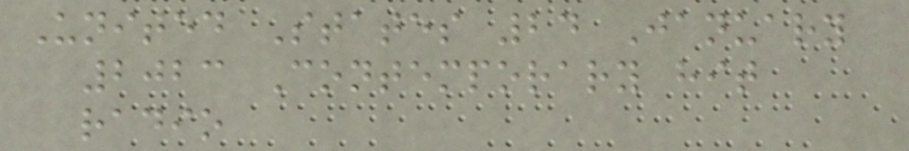United States 24 January
2023 Contemporary hit
radio
